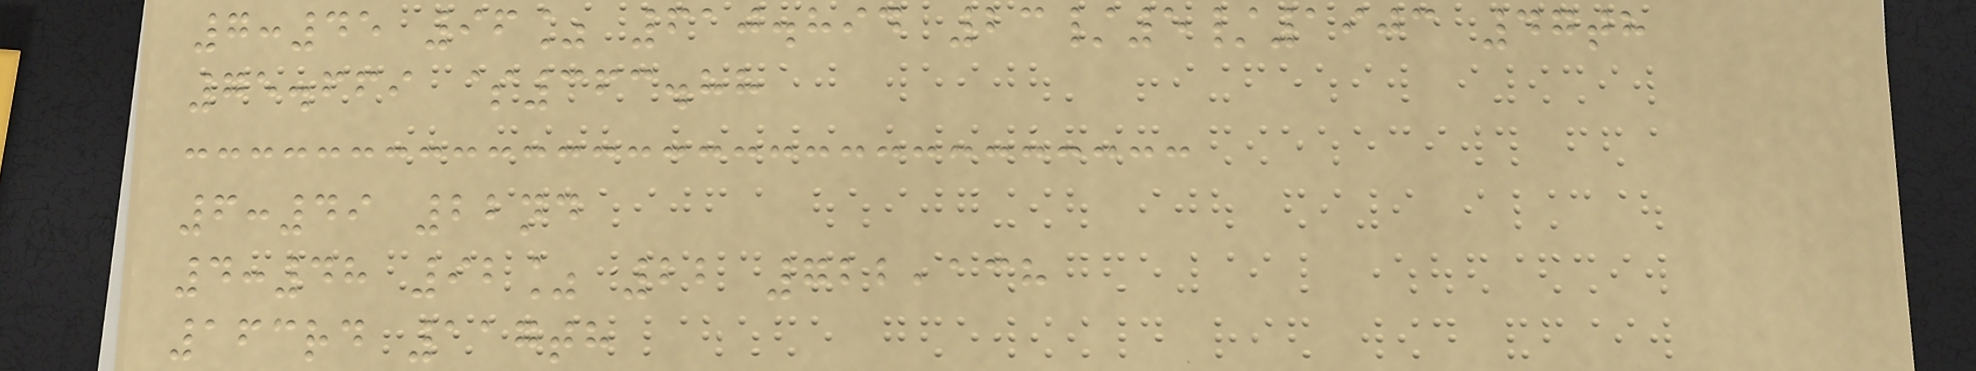7:45 96% 610.894 23/5/1903 47th
75.669 $363.88
6:49 22nd
4:48 92% 22 722,138
163rd 117th
